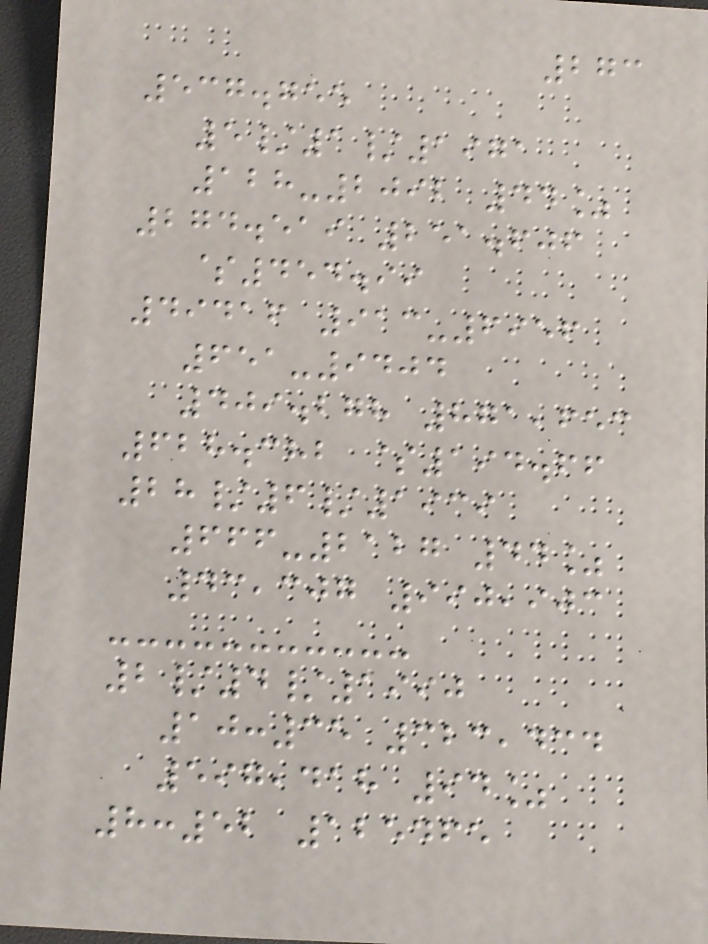273
537.755
5/1/1971
128-2092 44%
274.519 251.606
$454.99
49416 913-6956
651-9404
409.278 871,653
628.382 $194.66
28/6/1939
666-2127 44%
43,307 990,903
2/4/1990
10:35 323,434
597,418 94%
8:52 125465
